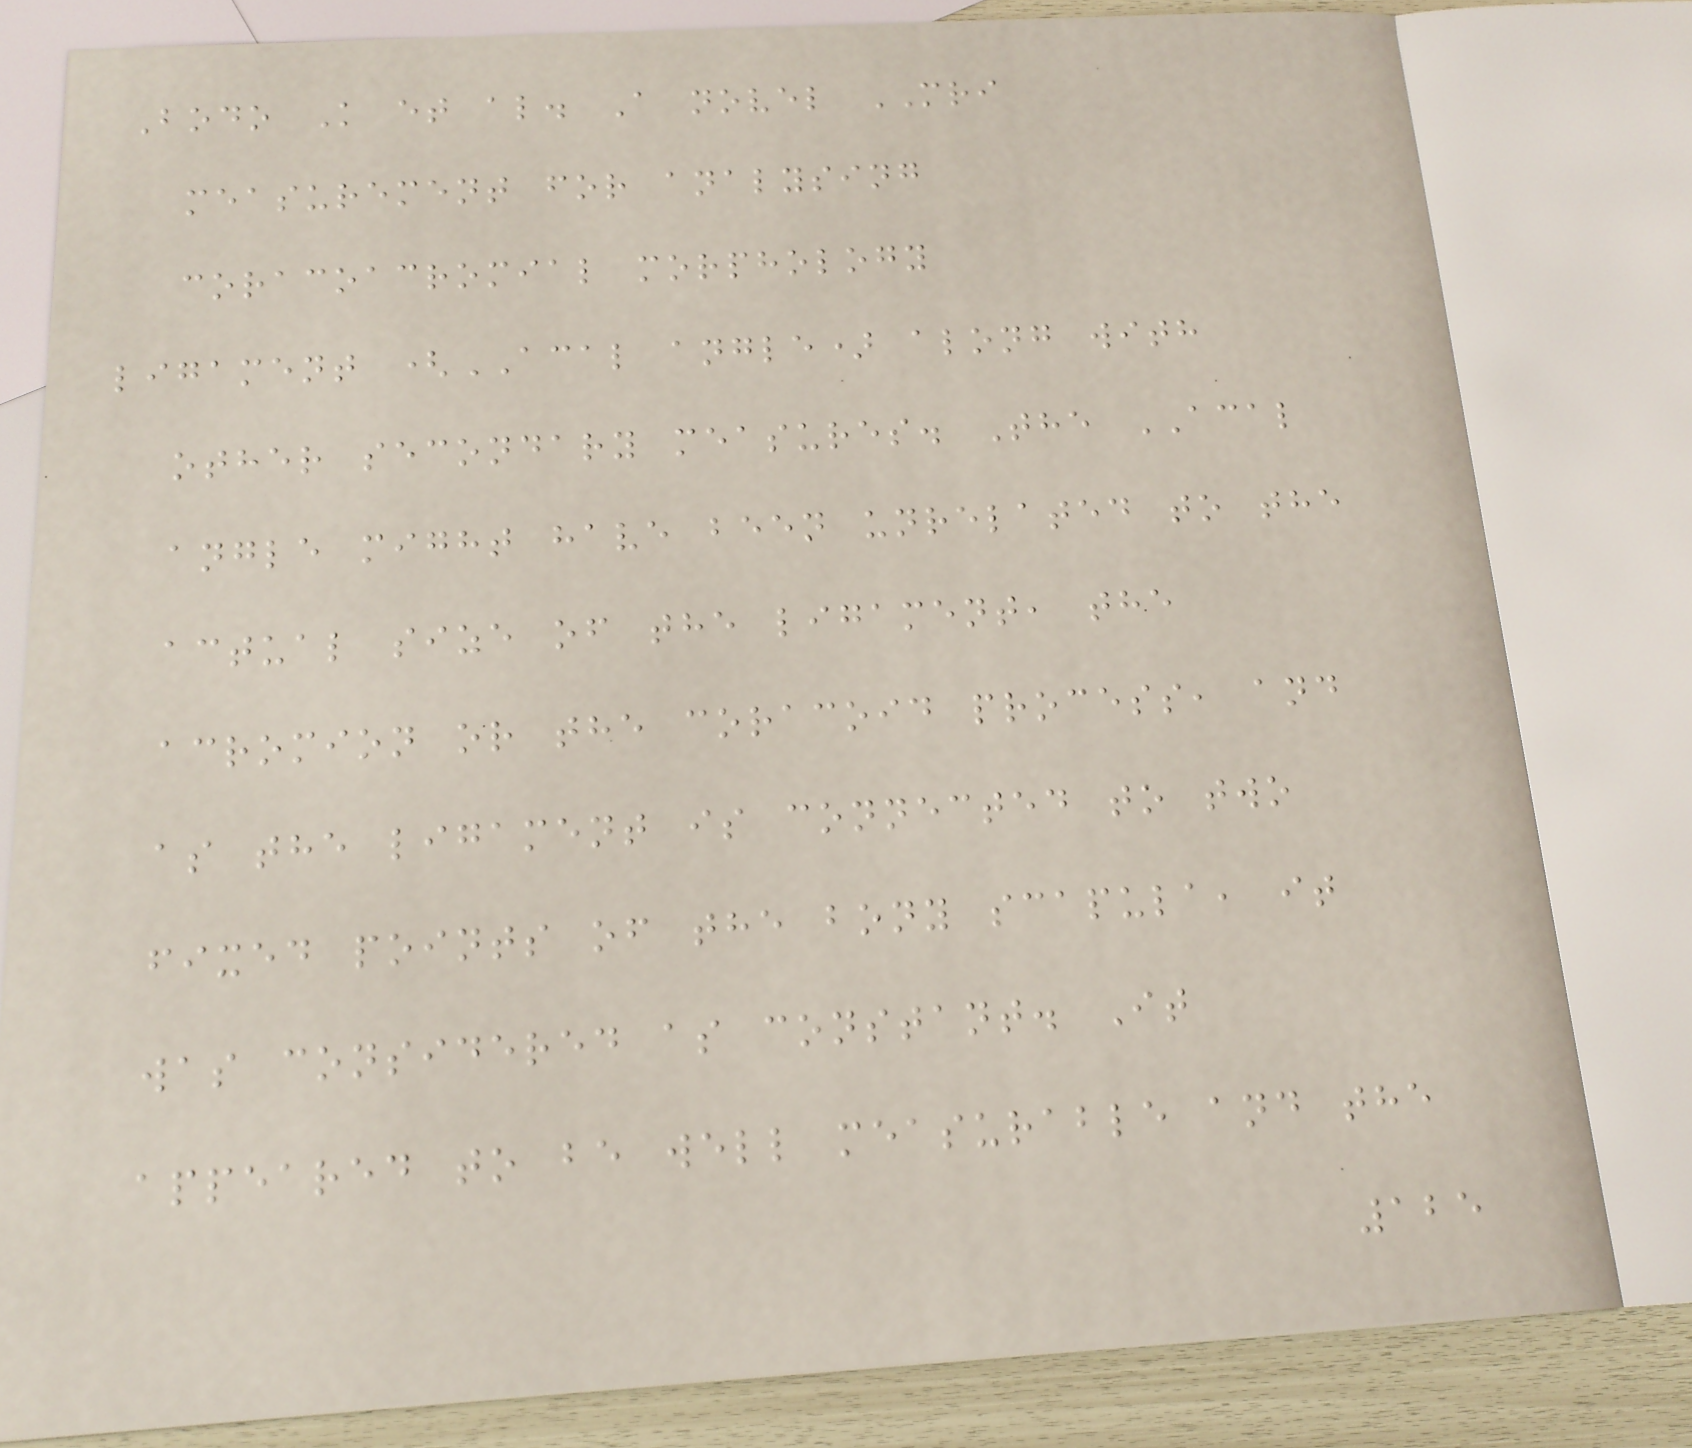Bodo K et al. A novel MRI
measurement for analysing
coracoacromial morphology
ligament (ACAL angle) along with
other secondary measures. The ACAL
angle might have been unrelated to the
actual size of the ligament, the
acromion or the coracoid process, and
as the ligament is connected to two
fixed points of the bony scapula, it
was considered as constant. It
appeared to be well measurable and the
125
